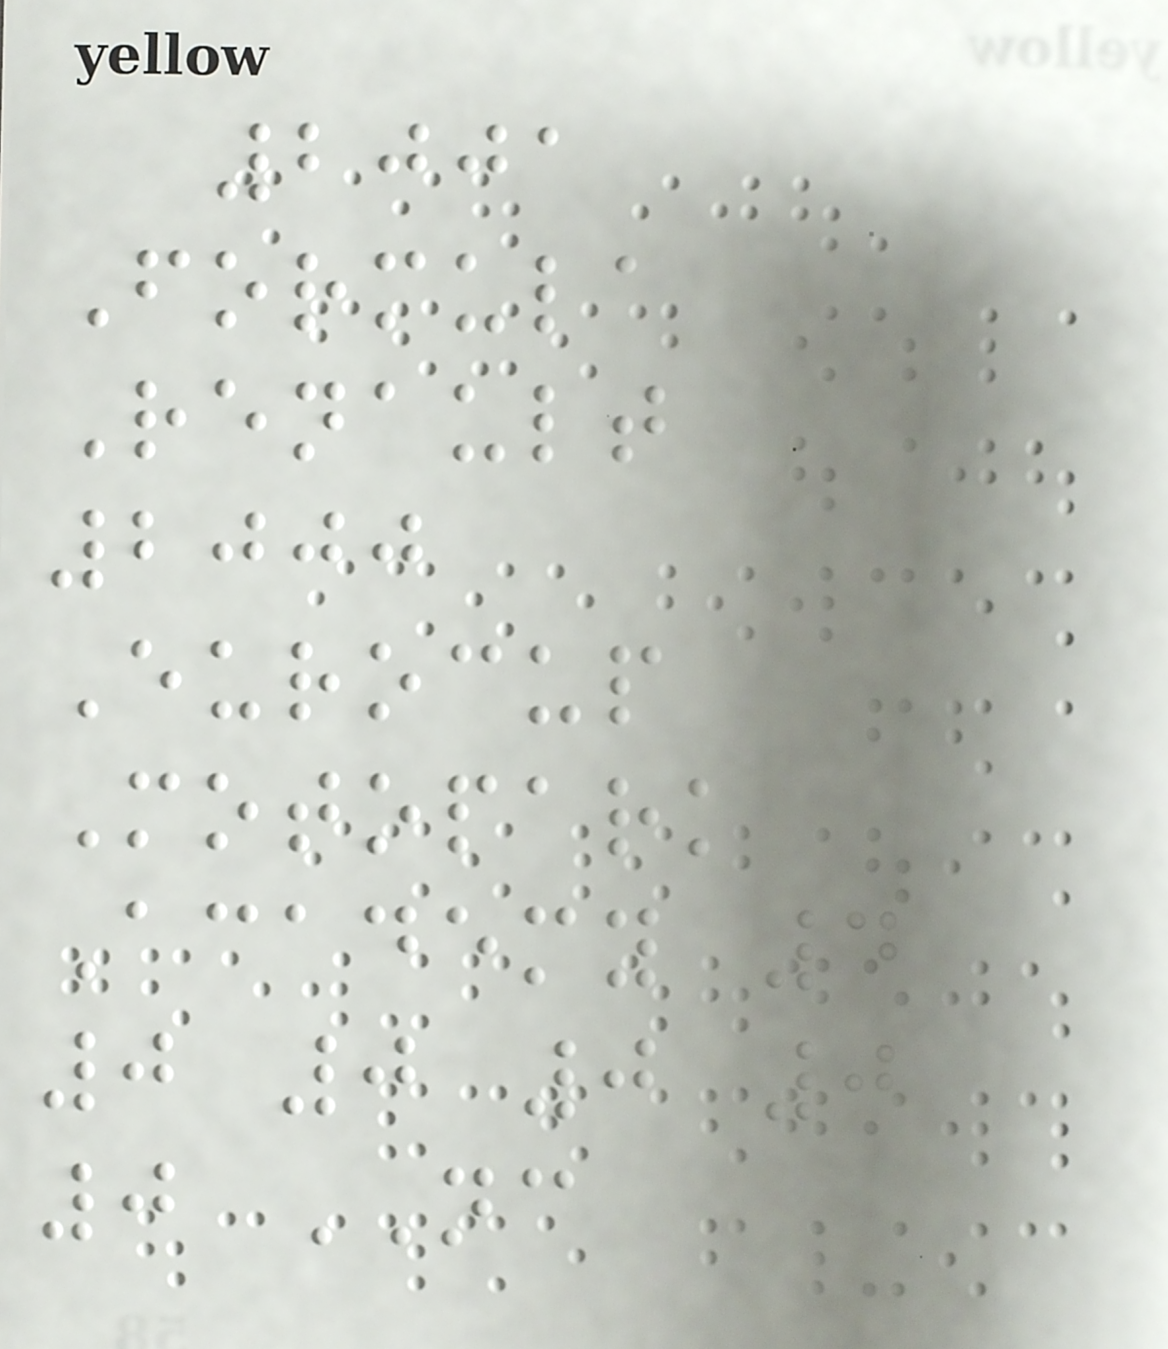2001
Formula
Renault
2000
Eurocup
Motopark
Academy 4
0 0 0 0
0 NC
